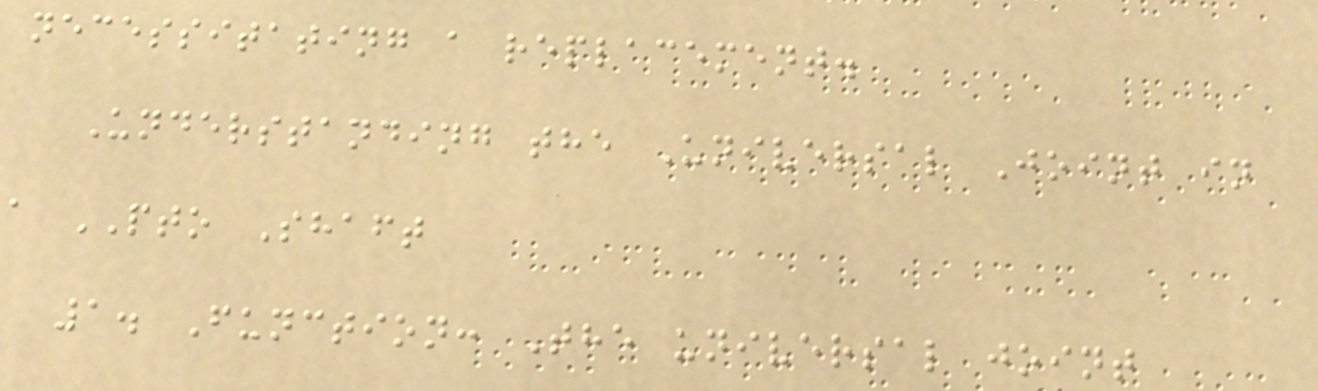necessitating a replacement.
Understanding the Universal Joint in
a PTO Shaft
1. Function: The universal joint
